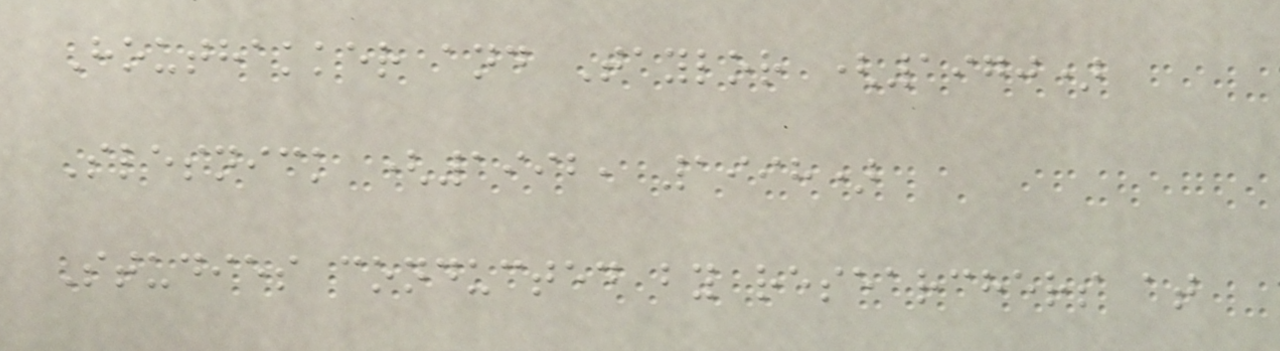Houthakker and Taylor (1970)
Slesnick (1992, 1998)
Studies conducted by researchers at
